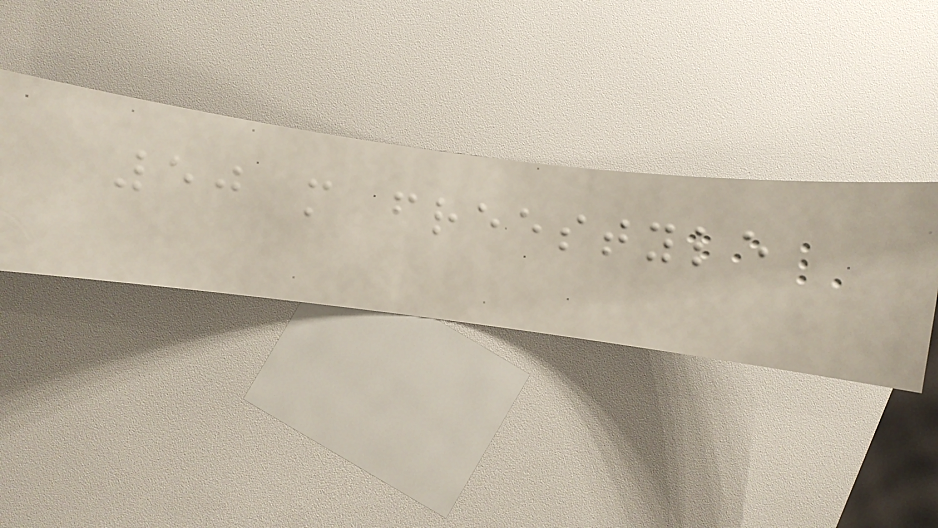50 m freestyle
